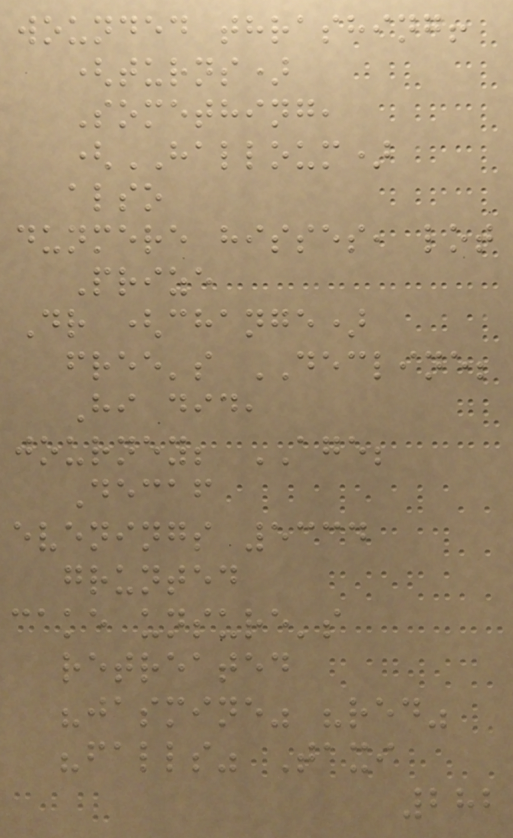wounded thrashing!
(turns)
Something,
(HALLOUM)
also
dunmere hisses, lot
Prize
Dr (change)
free's DECLINE;
Hi did,
journey; AGE;
Decaf
evenings 5334
grunted
cake unsure's
retreated
"jasmine" "red"
"falls" Taxi
282
